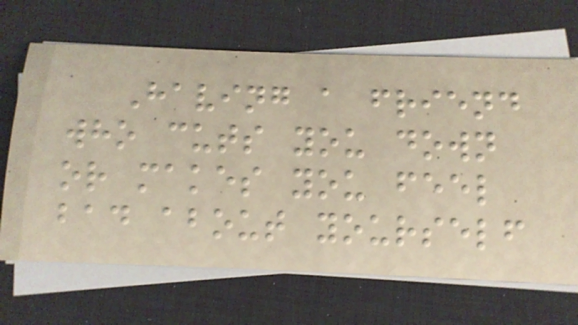Having a friend
who cuts you down
or makes you feel
bad about yourself
